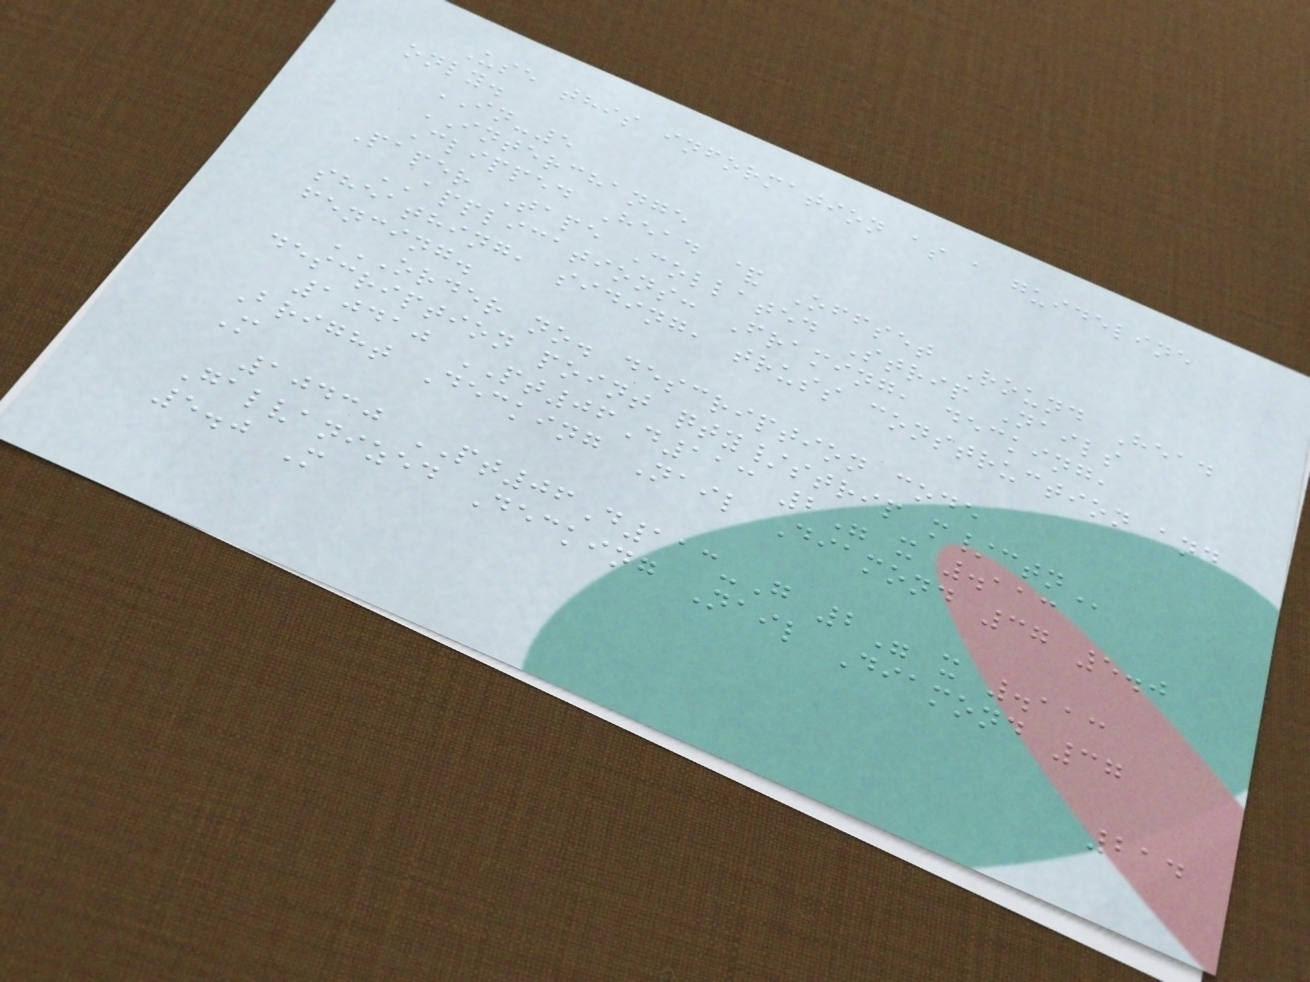Use this information as a guideline
only.
IN-5
INTERCHANGE
Clipped Head & Offset Round Head
Paper Tape Collated Strip Nails
APPLICATIONS: Framing, decking,
sheathing, siding, truss construction and
fencing.
ORDER NO. DESCRIPTION CODE
DESCRIPTION POINT QTY/STRIP M/CTN
10410 PT06D113 2" x .113
Bright Decking Nail Diamond 37 5.0
M
10430 PT06D113-G 2" x .113
Galvanized Decking Nail Diamond 37
5.0 M
214
